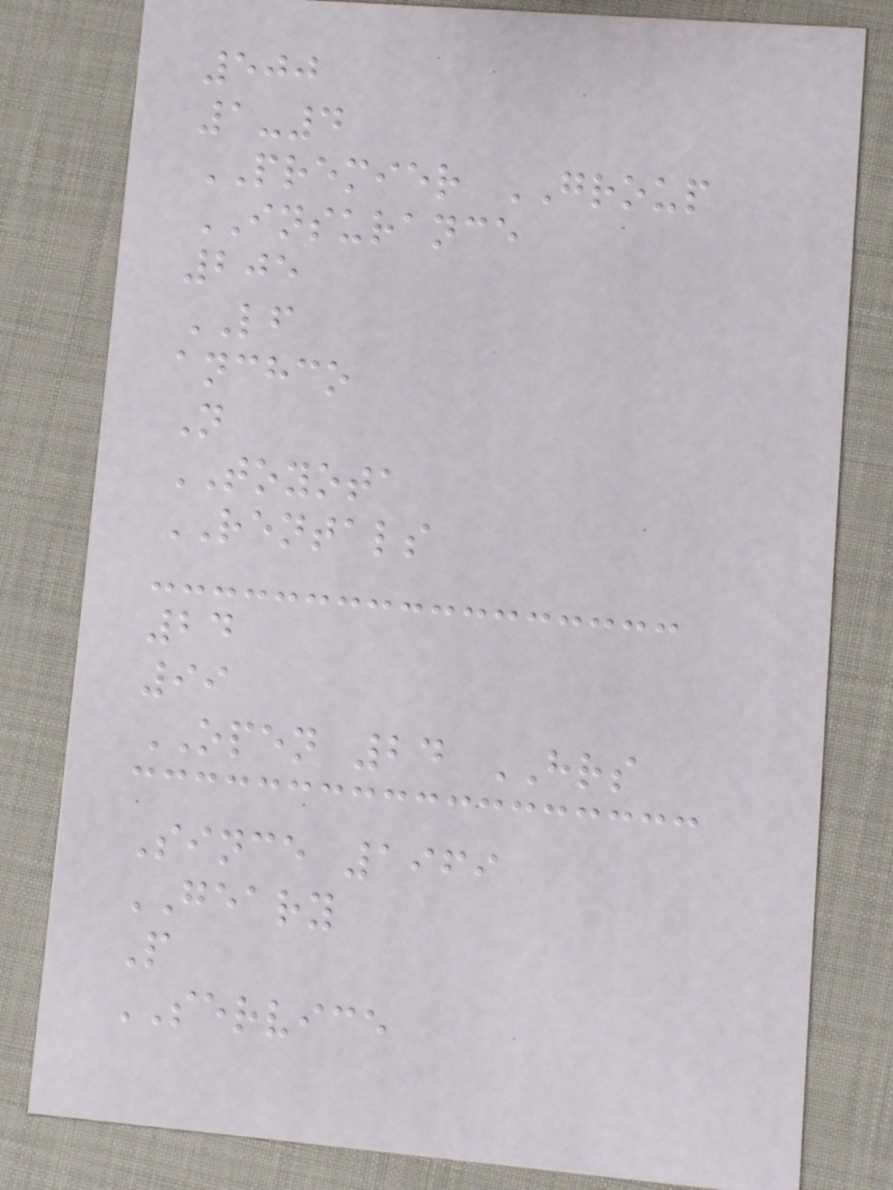500
1-4
PREMIER GROUP
INSURANCE
205
LF
anchco
N
TOYOTA
RENTALS
24
99
OPEN 24 HRS
Since 1969
GEARY
P
SERVICE
